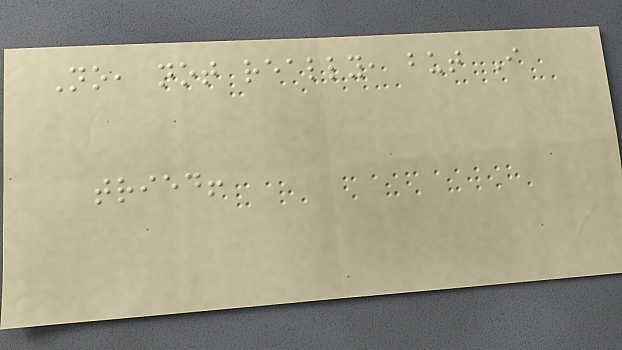No, not really, but I
tried!
